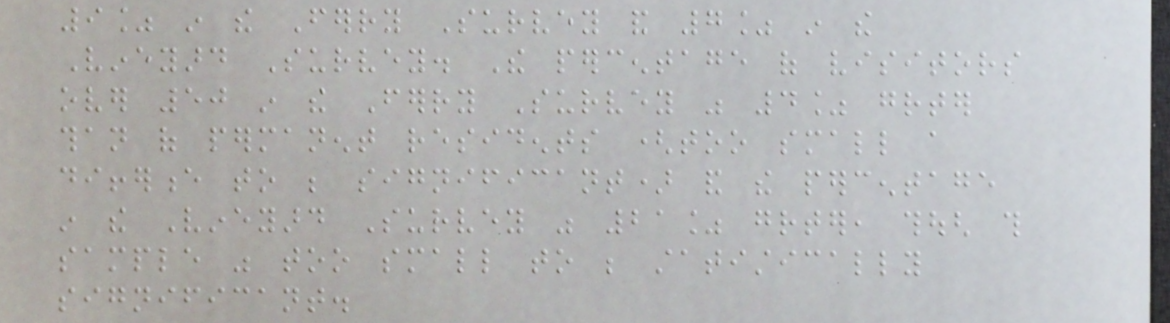9% in the Ferry Survey and 7% in the
Vineyard Survey. The percentage of visitors
over 50 in the Ferry Survey was 4% greater
than of permanent residents (too small a
difference to be significant) and the percentage
in the Vineyard Survey was 21% greater, though this
sample was too small to be statistically
significant.
